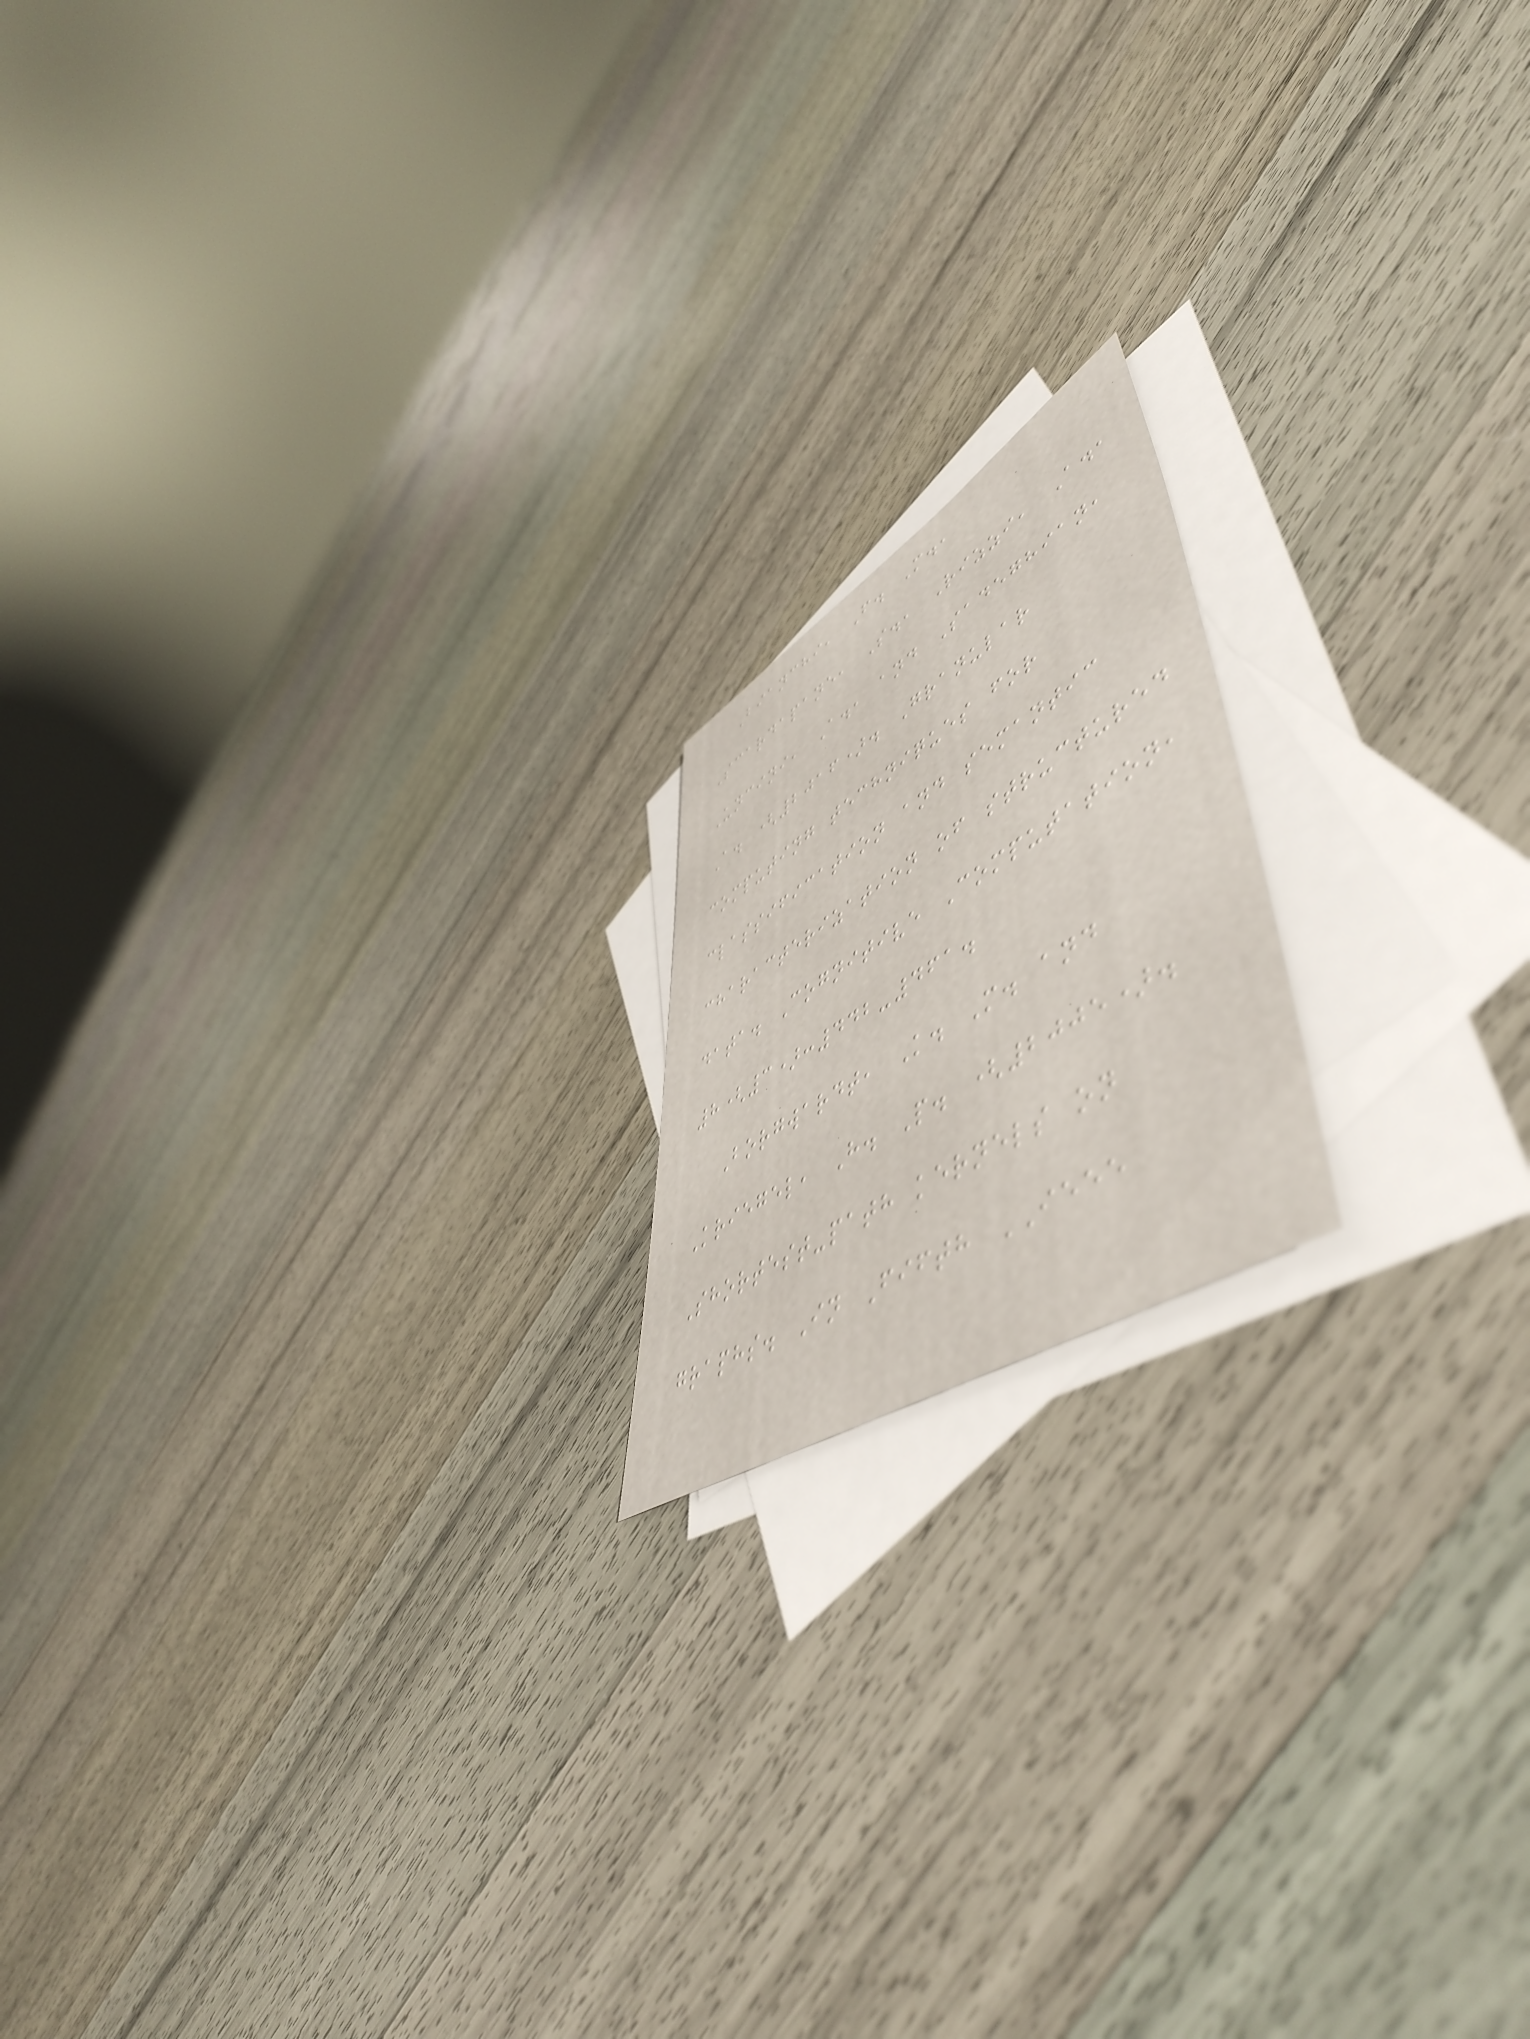Bianchi, F. M.,
Scardapane, S., Rizzi, A.,
Uncini, A., and Sadeghian,
A. (2016). Granular
computing techniques for
classification and semantic
characterization of structured
data. Cognitive Computation,
8(3):442-461.
Borgwardt, K. M. and
Kriegel, H. P. (2005).
Shortest-path kernels on
graphs. In Fifth IEEE
